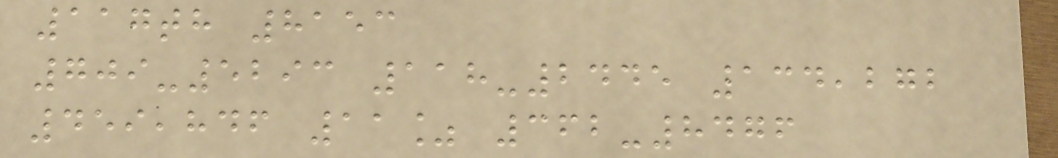117th 8153
709-5293 118-2445 134,272
459,846 11% 362-8476
